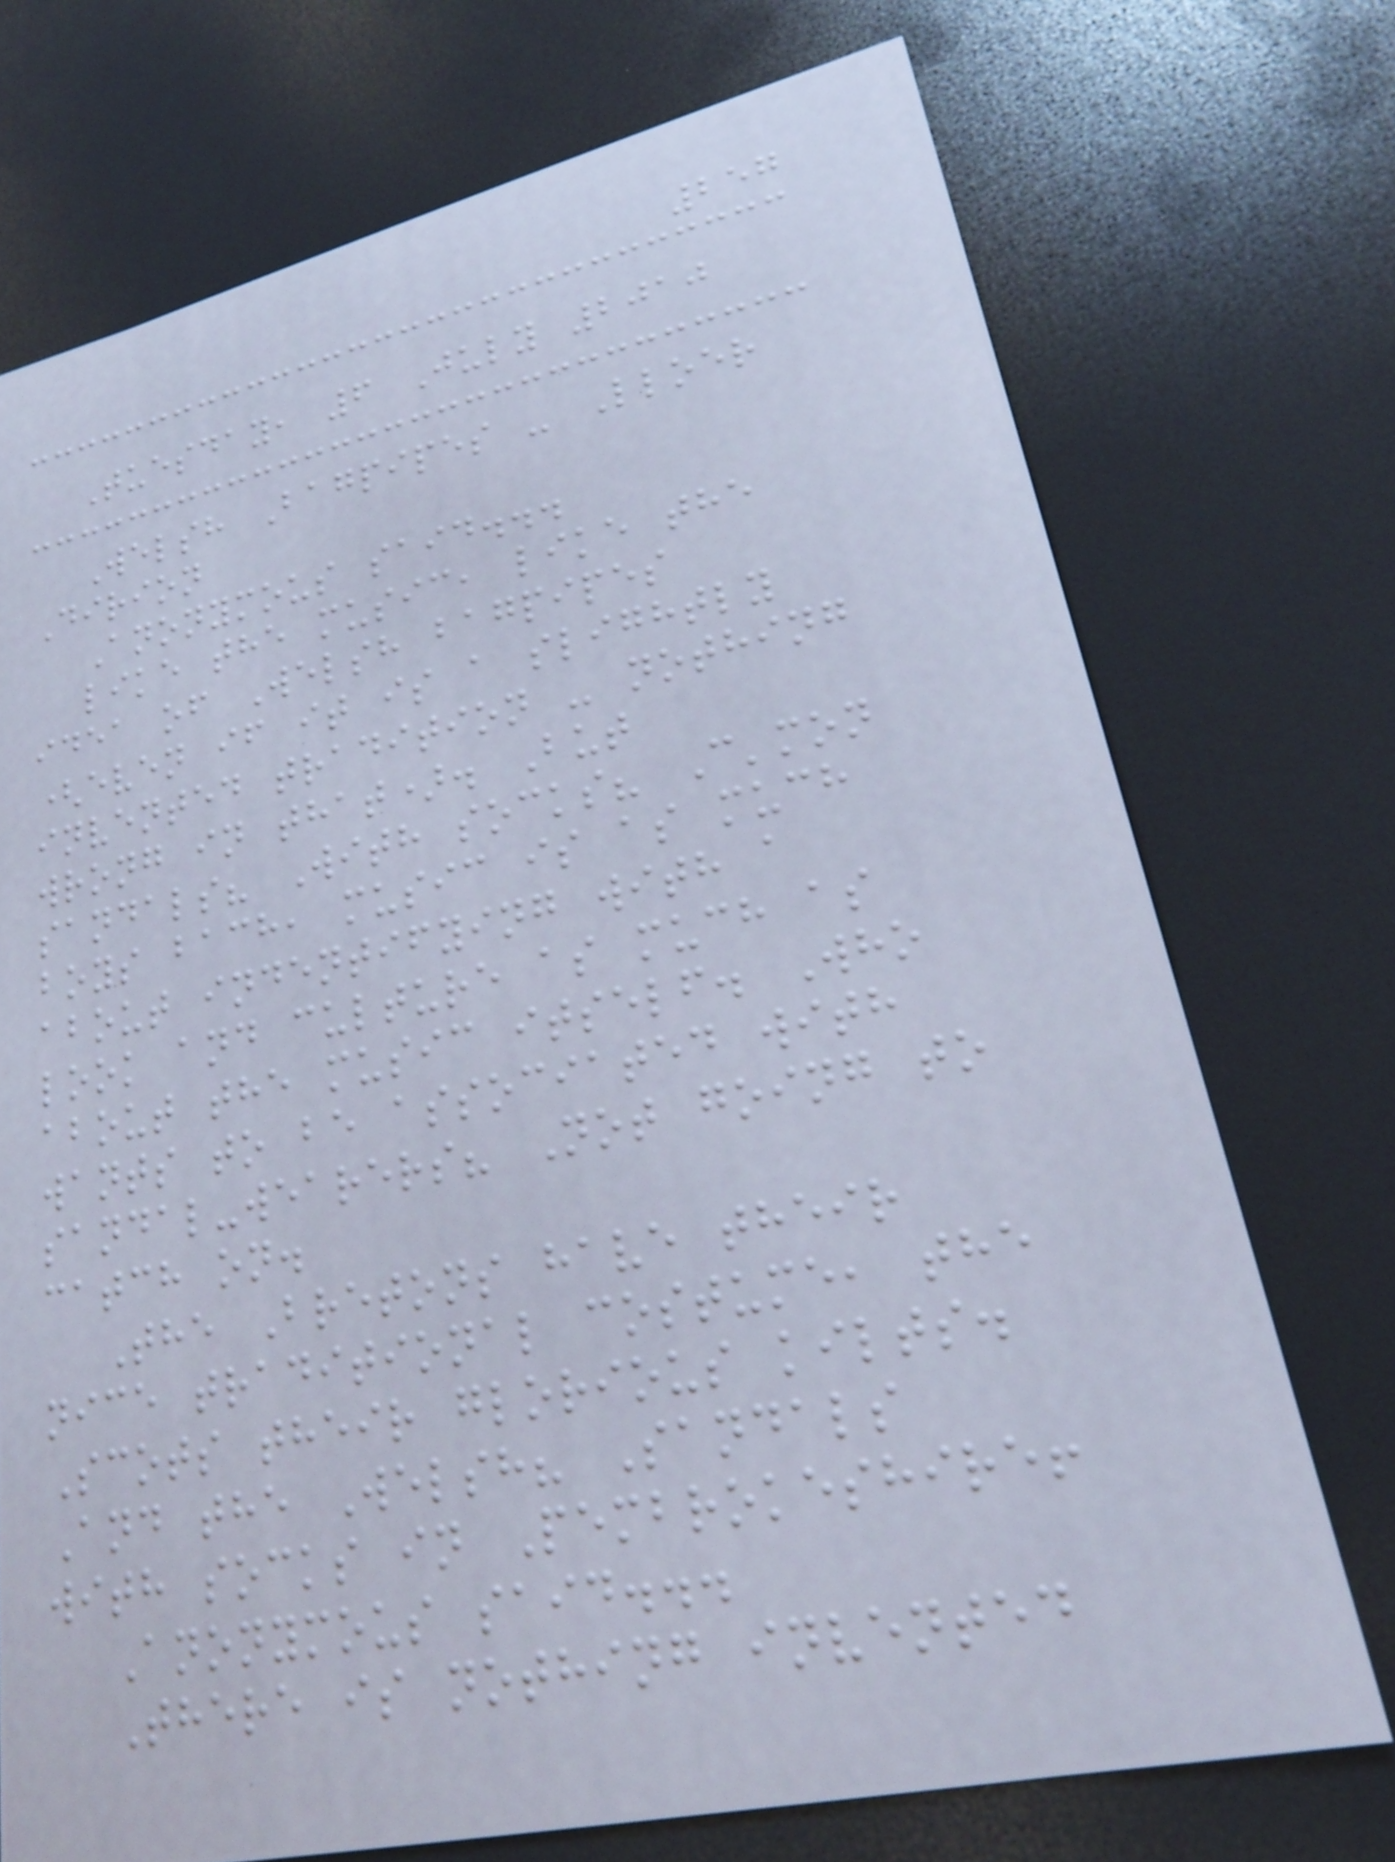257
Tuesday, 6 July 2010
Welsh Bagpipes - Lloer
Dirion
Anonymous said...
like the music, like the
idea of Welsh bagpipes
(even if it is a slightly
invented tradition - nothing
wrong in that). But
sandals? With socks? C'mon
boys bach, music is as much
about indentifying with a
look and culture as much as
about the music itself. Who
wants to be associated with
sandal-wearers? Not going to
catch on.
The Bretons have their
nice traditional costume, the
Scots their glorious kilts.
And the Welsh? Sandals
with socks in Pembrokeshire!
Anonymous said...
There is nothing invented
